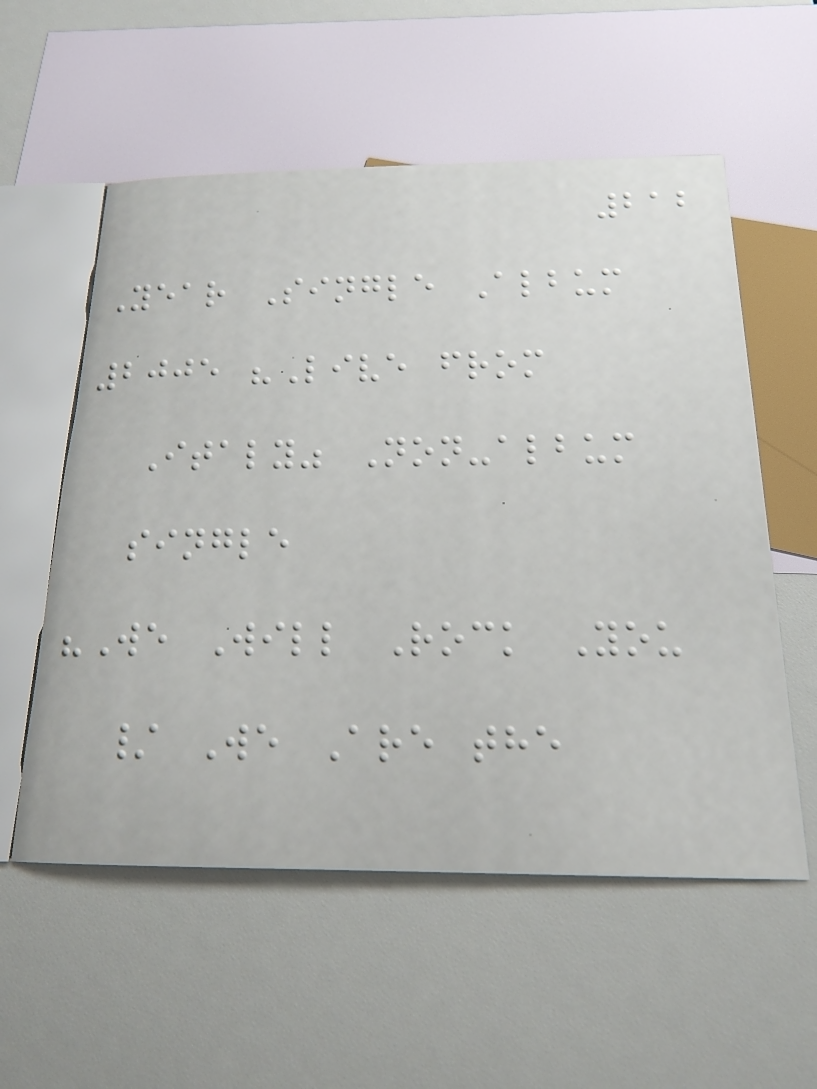212
Year Single Album
2005 "Live from
Italy" Non-album
single
"We Will Rock You
/ We Are the
